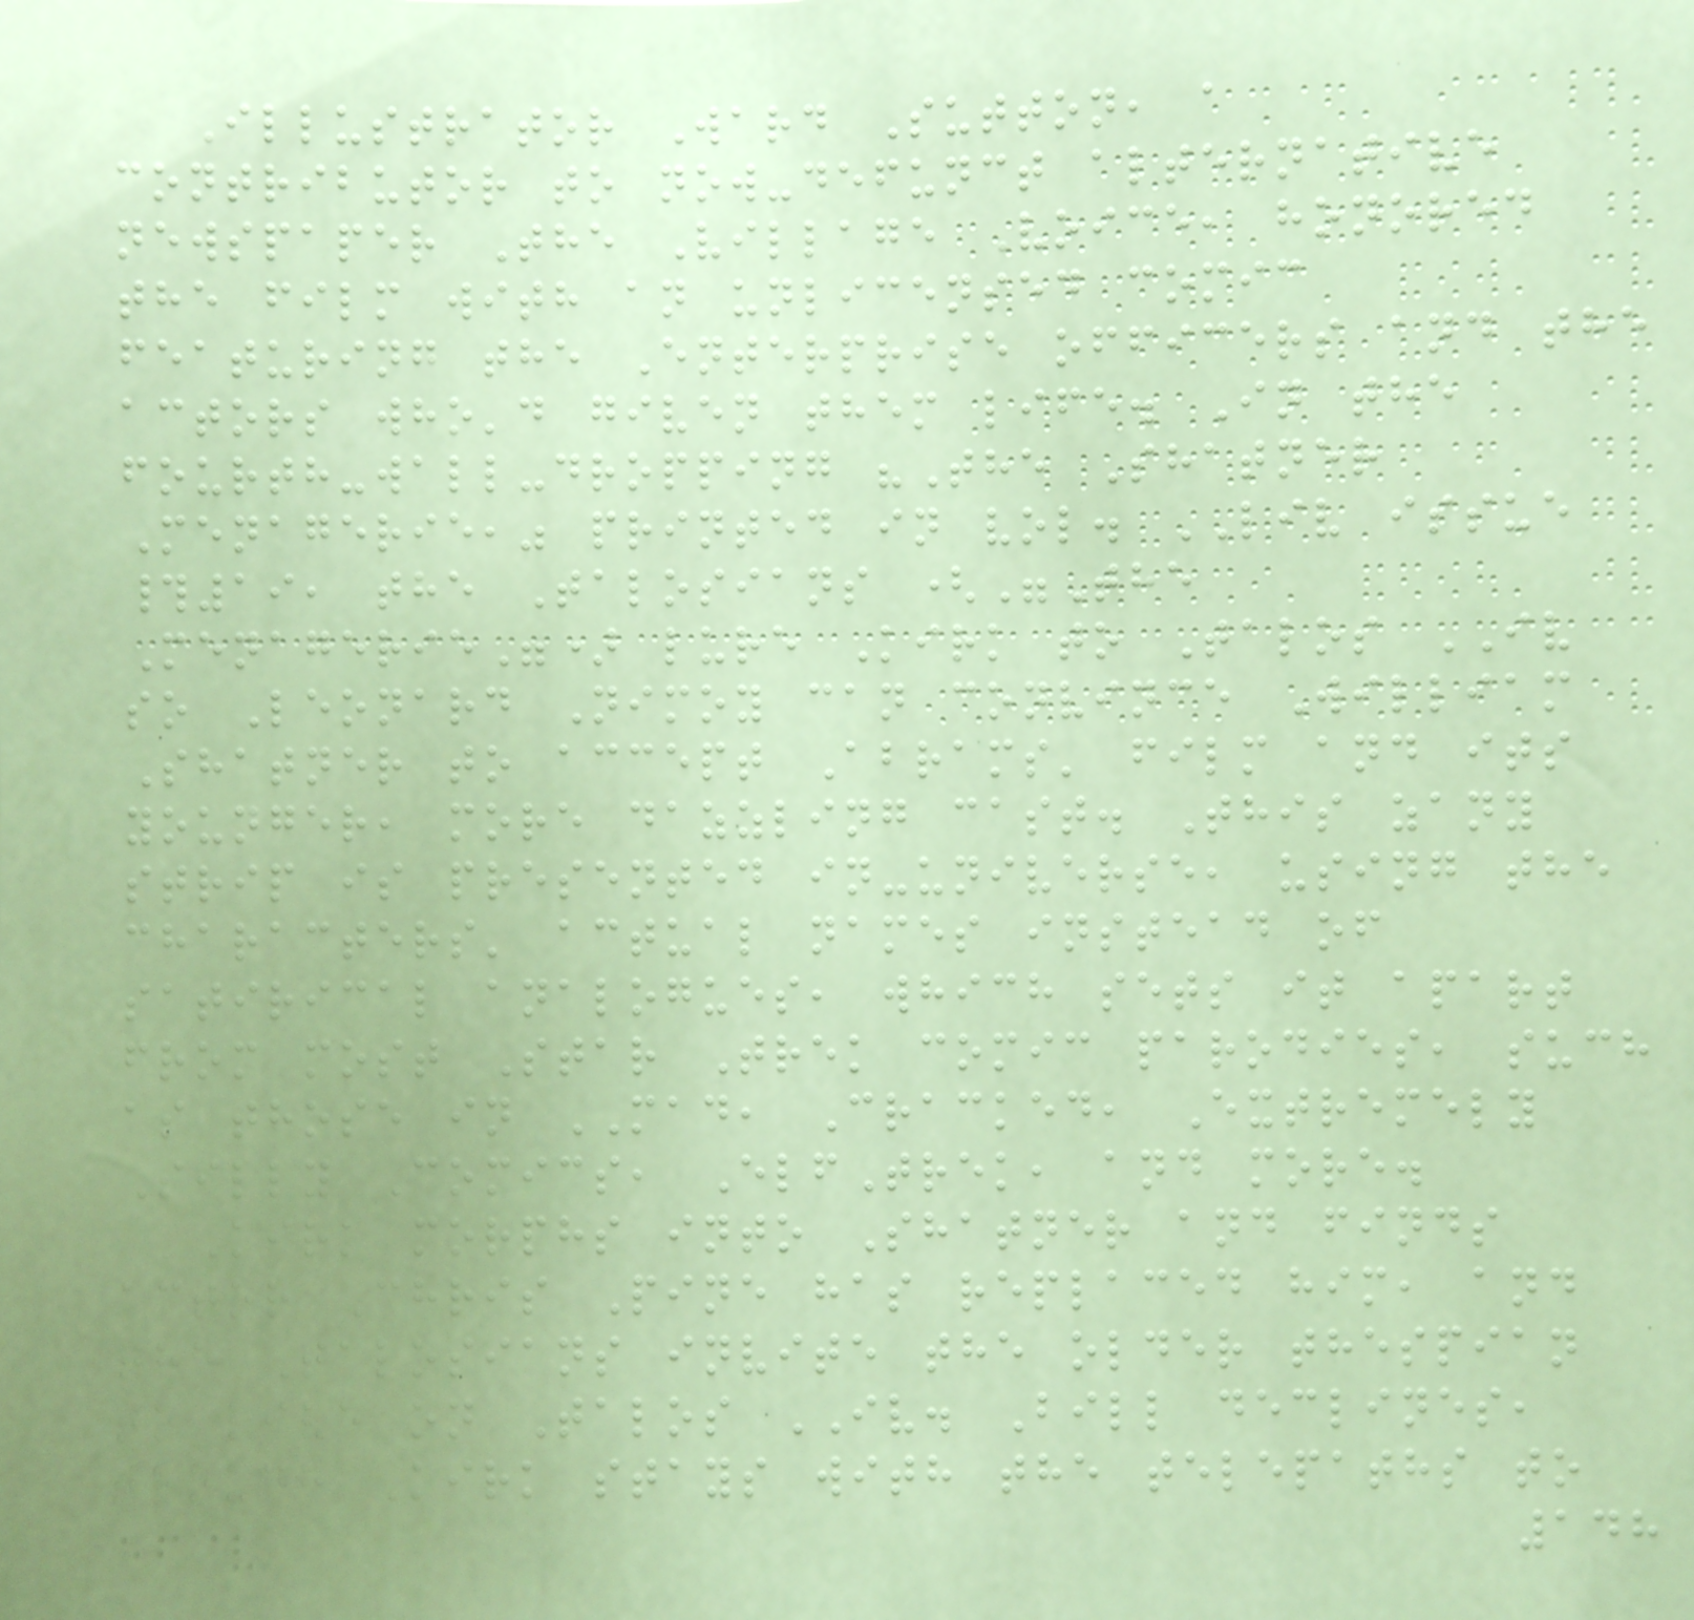Illustrator Ward Sutton, a
contributor to now-defunct alternative
newspaper The Village Voice, honored
the film with an unlicensed comic
featuring the Enterprise officers and the
actors who'd given them life. In the
fourth-wall-dropping "The Shatner
Menagerie," printed in vol. LIV issue
#19, the Talosians ("The
Menagerie") lure Kirk to Talos IV
so Leonard Nimoy can convince William
Shatner to accept Abrams' film and its
younger, more dazzling cast. This zany
strip is presented in-universe, using the
characters' actual names instead of
satirical analogues, which sets it apart
from most Star Trek comic parodies, such
as those in MAD, Cracked, Extremely
Silly Comics, ElfTrek, and more.
Kirk morphs into Shatner and finds
actor Chris Pine has replaced him, and
the Talosians invite the older thespian
to live on Talos IV. Bill declines,
though Kirk stays with the telepaths to
148
